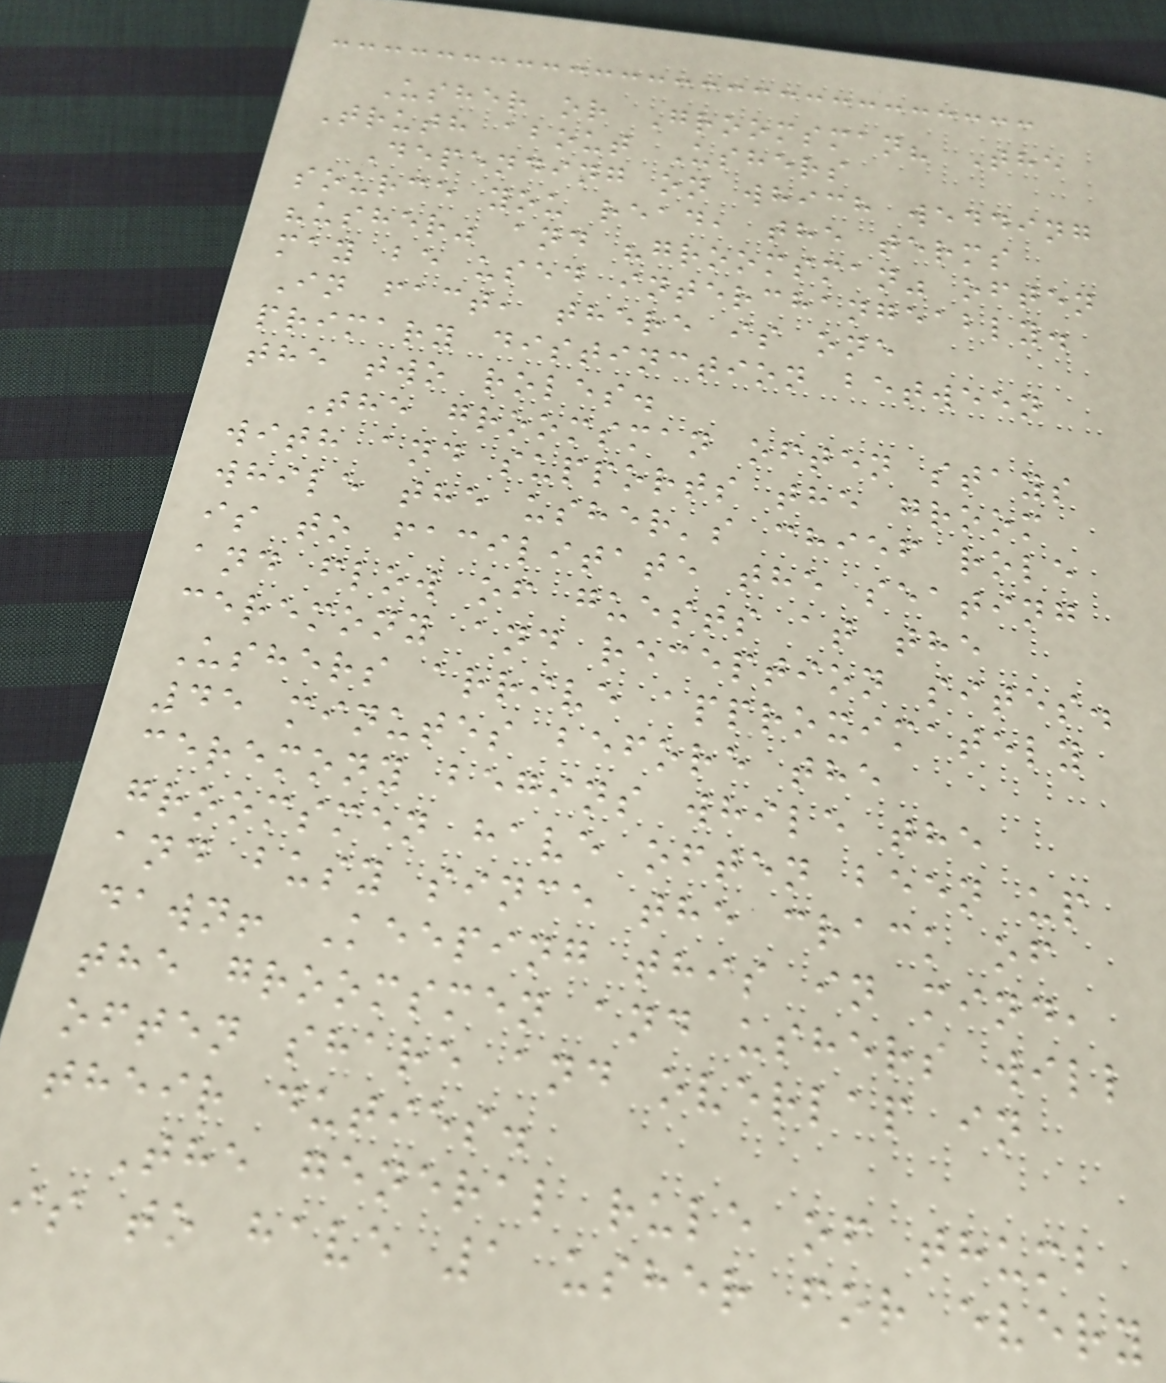Usher or Groomsman? The
Truth about Ushers
Depending on which wedding
source you read, the terms
"usher" and "groomsman" often
may be used interchangeably.
In fact, there is one
primary distinction between
the two roles.
The groomsman often stays
with and supports the groom
while the usher's chief role
is to facilitate the seating
and flow of guests at the
ceremony and reception sites.
Ushers arrive approximately
45 minutes before the
ceremony begins while the
groomsmen have often been up
and busy since the crack of
dawn! Keeping this in mind,
the groomsmen and ushers will
often share and overlap in
their duties.
The general rule of thumb
is to have 1 usher for every
